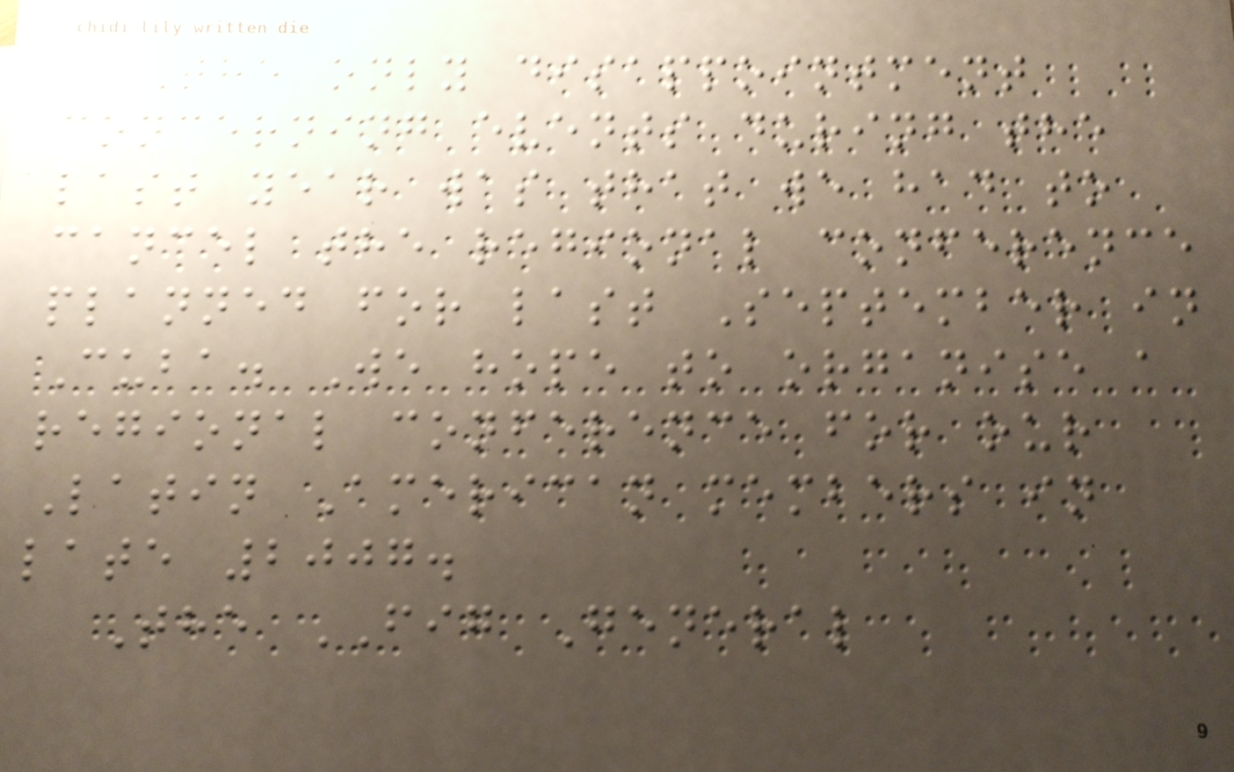The only disappointment
concerning events during the
last year was that we had to
cancel the regional conference
planned for last September in
Cuba. We hope to organise a
regional conference for our
Latin American members in
late 2007.
The FIG General
